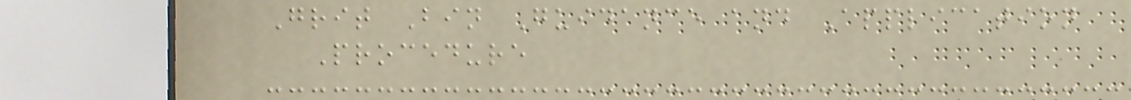Grit Bin Guidance and Application
Procedure
